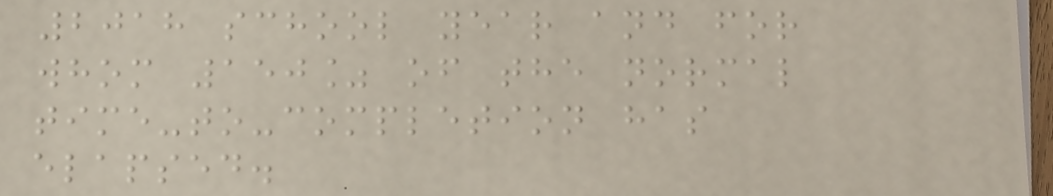2018 school year and for
whom 150% of the normal
time-to-completion has
elapsed.
